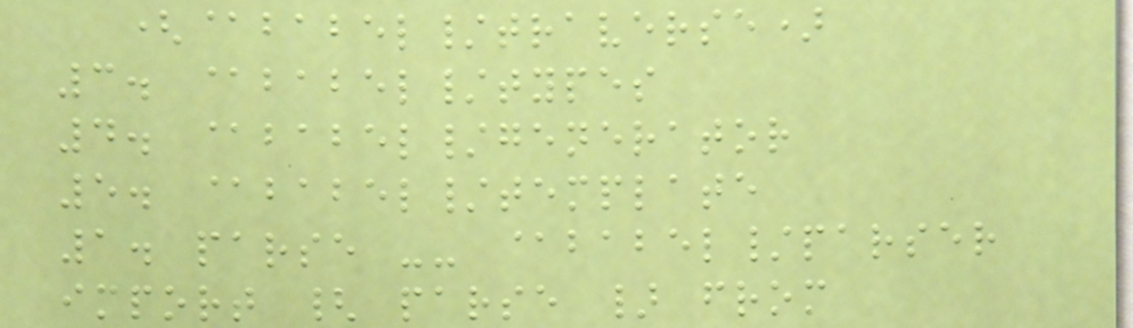(@babel/traverse)
3. @babel/types
4. @babel/generator
5. @babel/template
1. parse -- @babel/parser
import { parse } from
